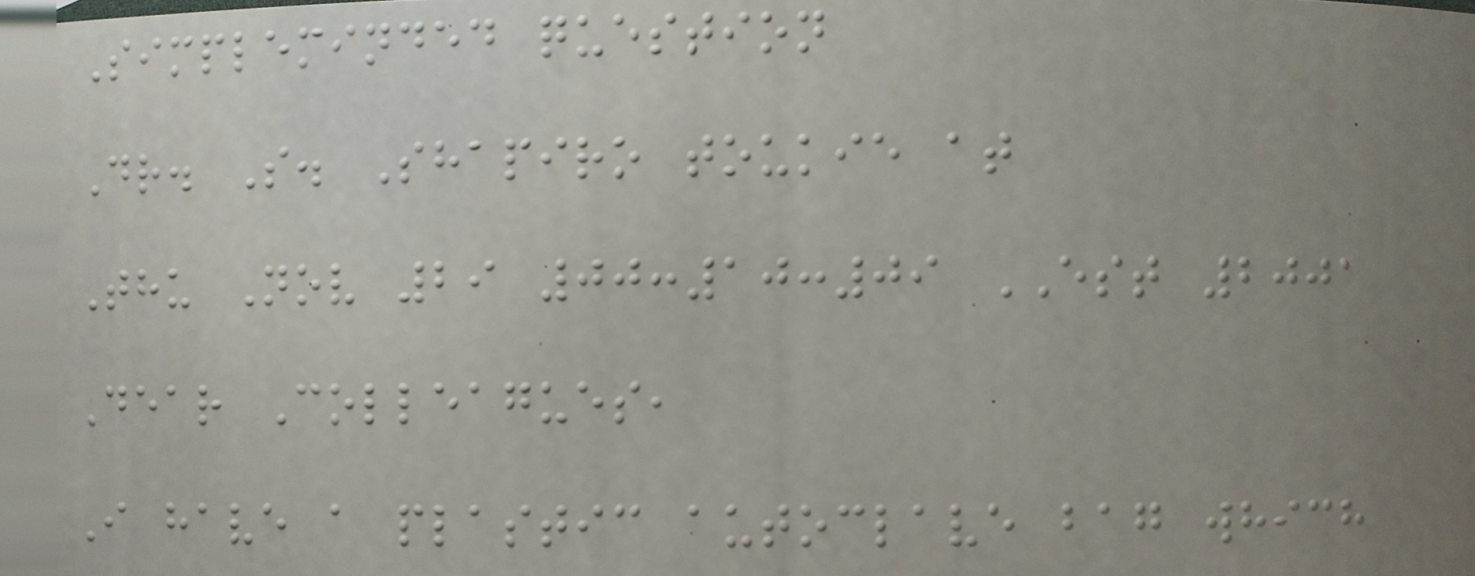Simpleminded question
Dr. S. Shapiro toukie at
Thu Nov 29 00:10:09 EST 2001
Dear Colleagues,
I have a plastic autoclave bag which
